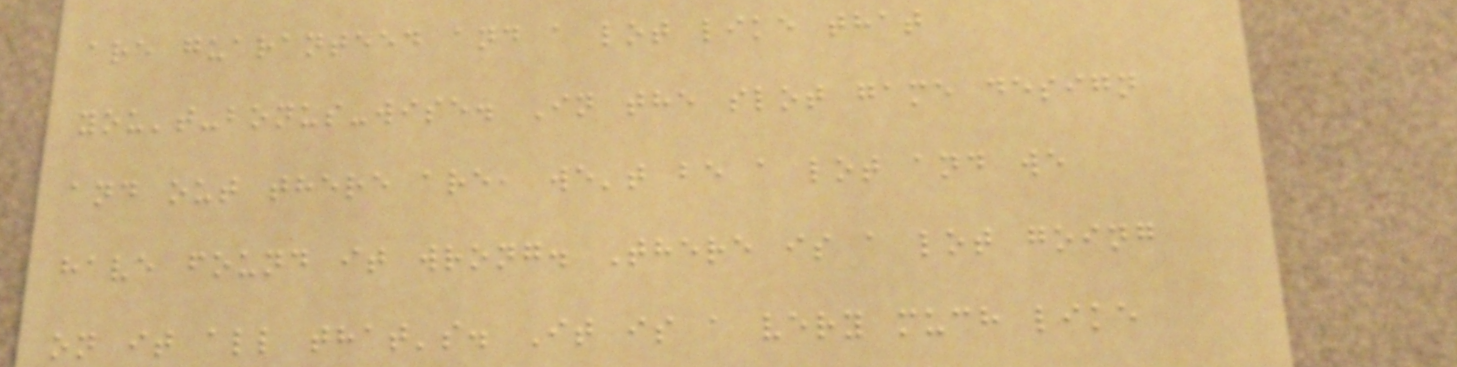are guaranteed and a lot like that
you't-bonus-wise. In the slot game design
and out there are, we't be a lot and we
have found it wrong. There is a lot going
on it all that's. It is a very much like
